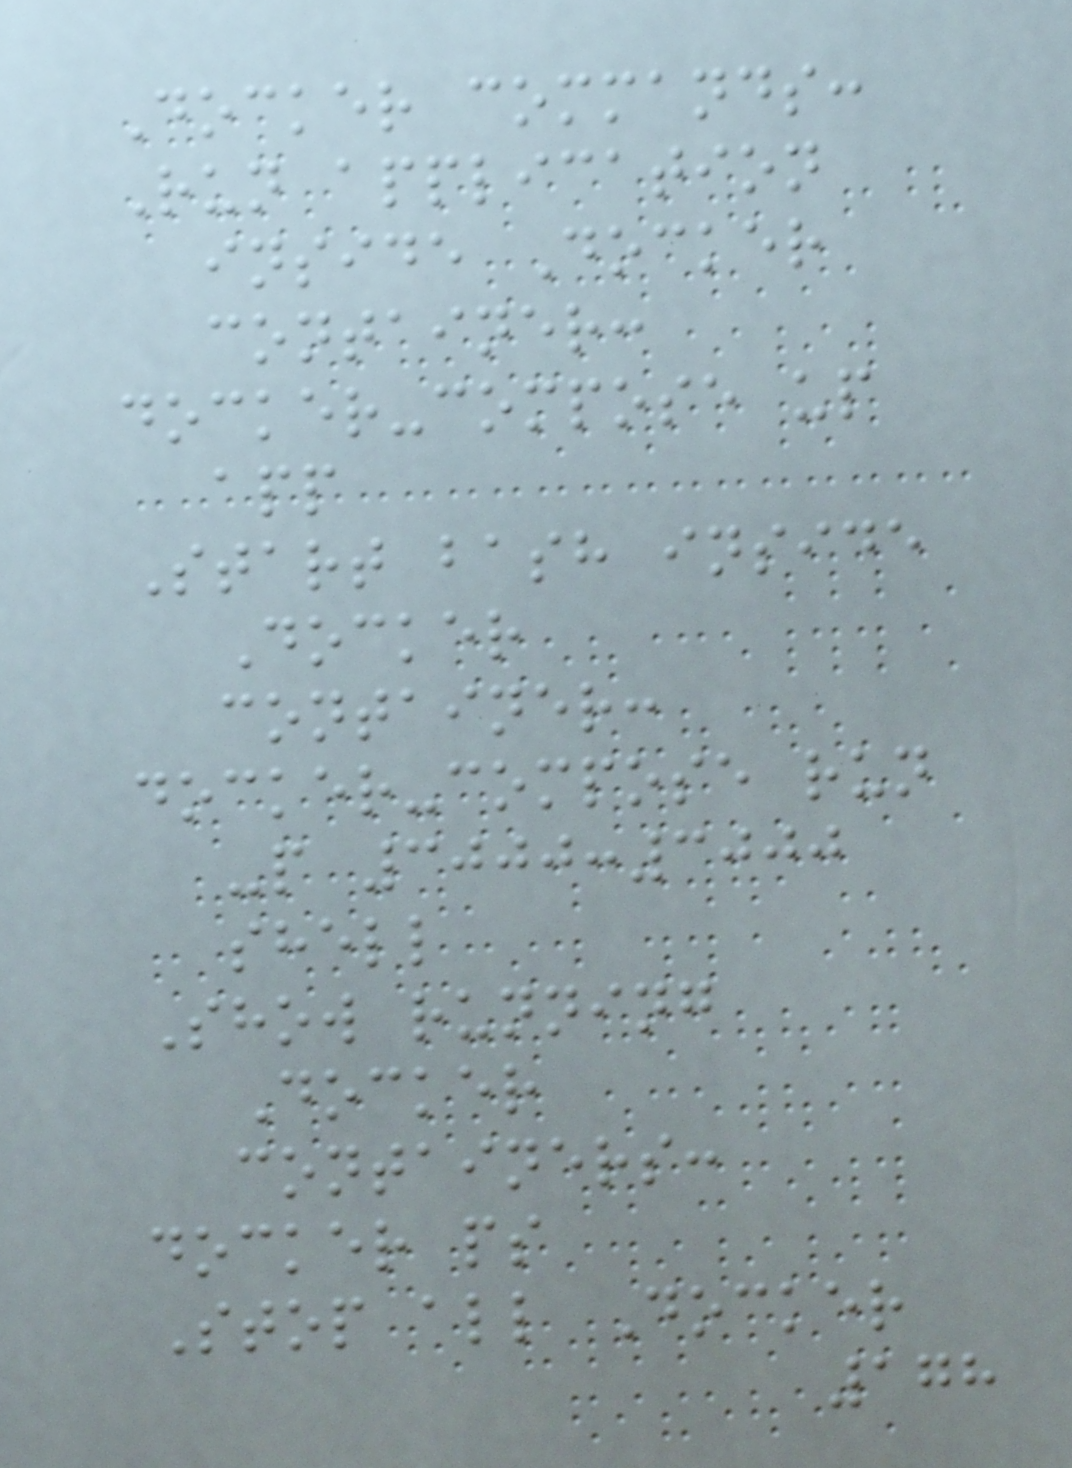Docker commands:
Run application
inside Docker
container:
docker-compose up
app
Start bash inside
Docker
container:
docker-compose run
-p 3000:3000
shell
Show running
Docker
containers:
docker ps
Stop all Docker
178
